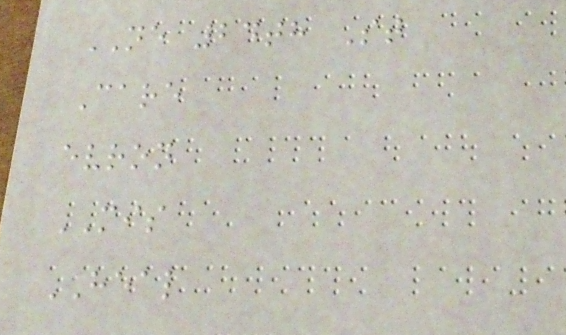NE 24th St
Care
evron
MIS
HEAL
